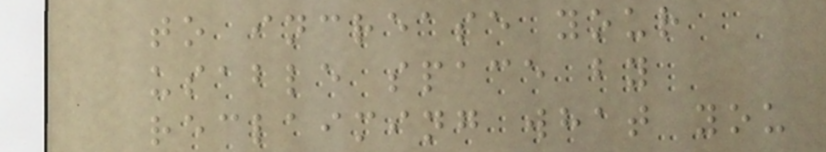to increase your
usable space by
reclaiming what you
